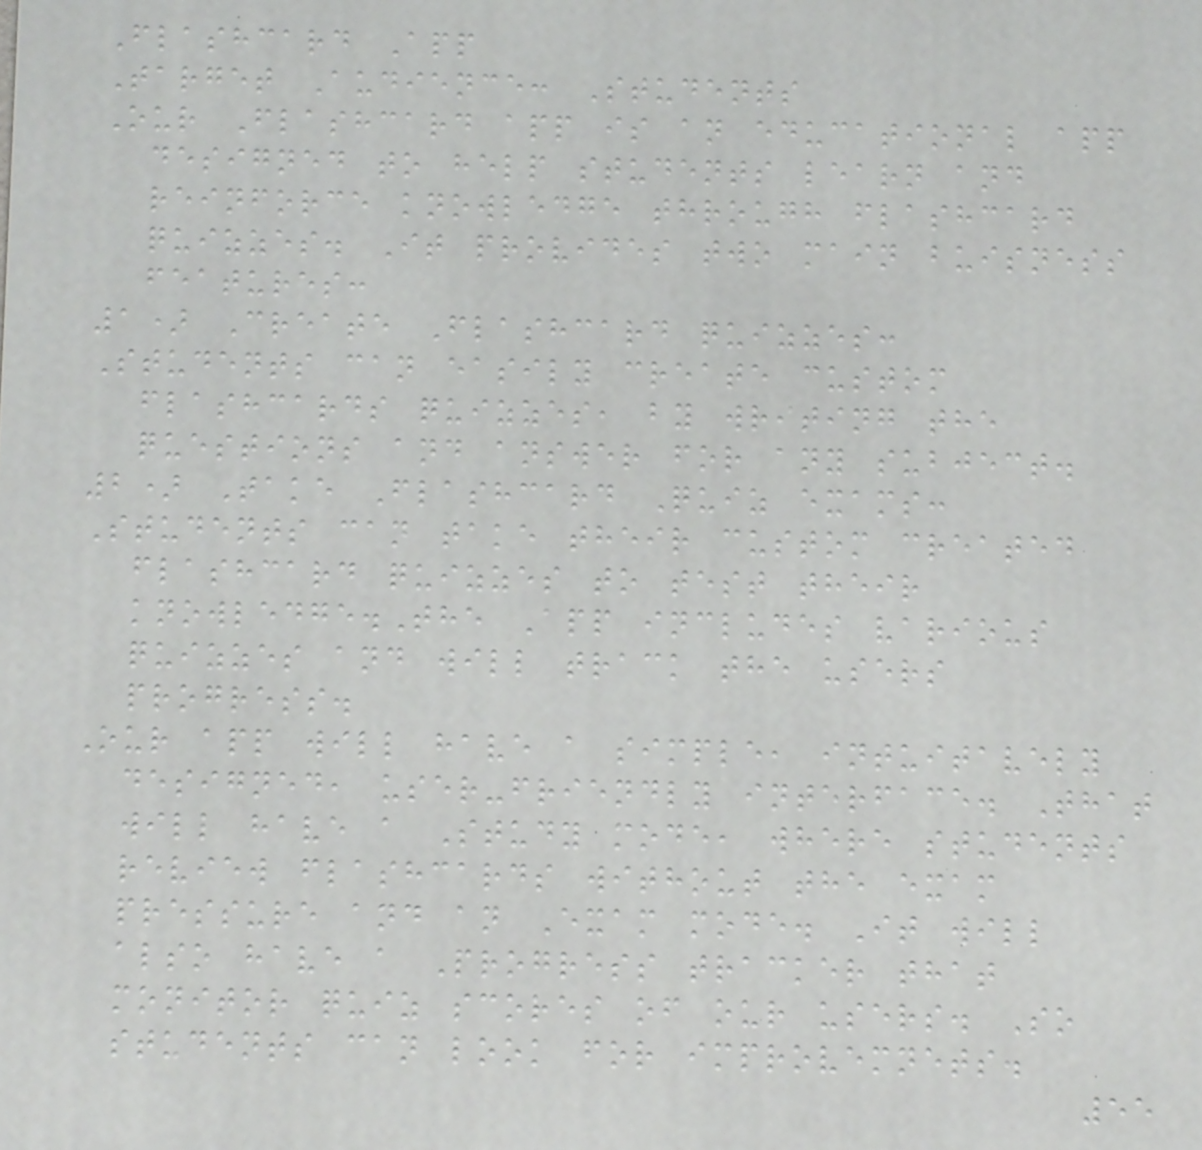Flashcard App
Target Audience: Students
Our Flashcard app is an educational app
designed to help students learn and
reinforce knowledge through flashcard
quizzes. It provides two main buisness
features:
1) Create Flashcard quizzes:
Students can easily create custom
flashcards quizzes, by writing the
questions and answer for any subject.
2) Take Flashcard Quiz exams:
Students can take their custom created
flashcard quizzes to test their
knowledge.The App includes various
quizzes and will track the users
progress.
Our app will have a simple, intuitavely
designed, user-friendly interface. That
will have a Study mode, where students
review flashcards without the exam
pressure and an Exam mode. It will
also have a Progress tracker that
monitor quiz scores of our users. So
students can look for improvemnets.
55
